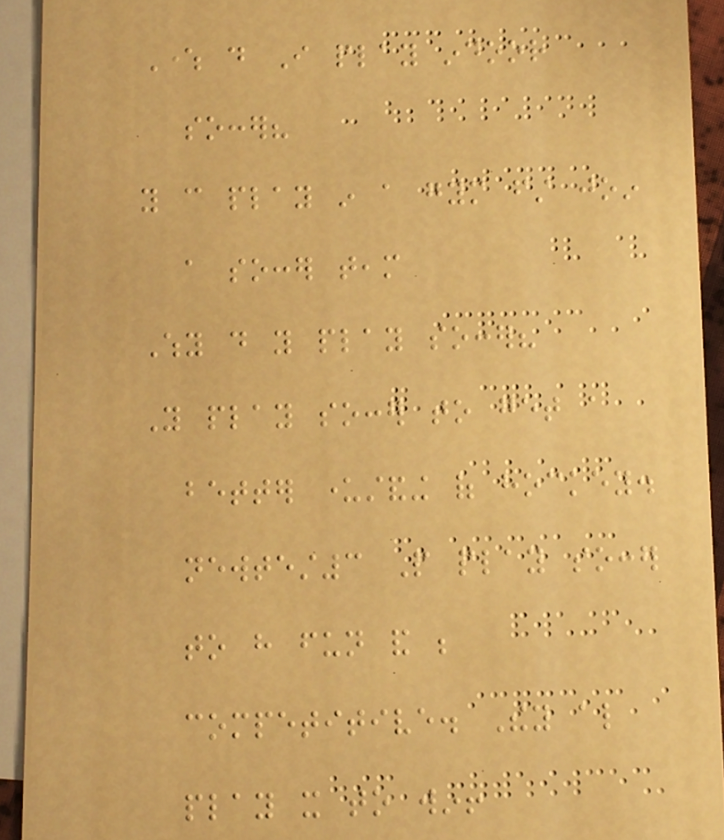Where do I play indoor
soccer?
you can play in a gym first join
a soccer team
Why do you play soccer?
You play soccer to get a
better understanding of hockey.
newtest3 People play soccer
to have fun and be
competitive. They also
play it to win!
